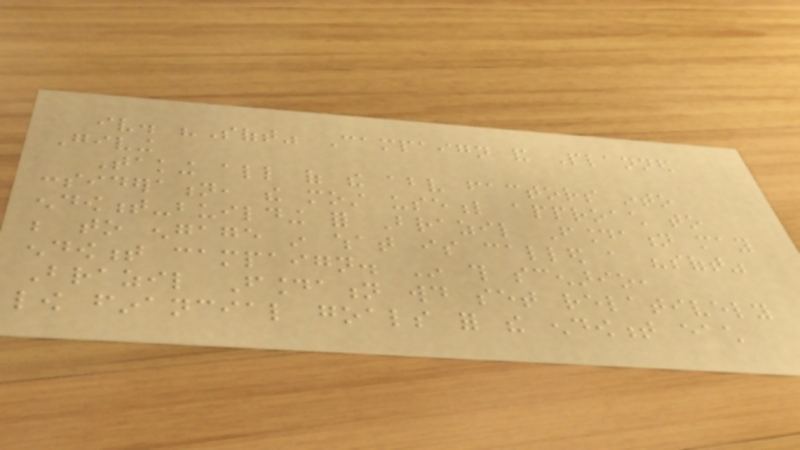iv. "Soft" Campaign and Planned
Giving
Taking all of the above factors into
consideration, the most useful approach to
endowment-building for Brazil Foundation may
be to engage in what is called a "soft"
endowment campaign. In this scenario,
Brazil Foundation would set relatively
low financial goals for the endowment each
